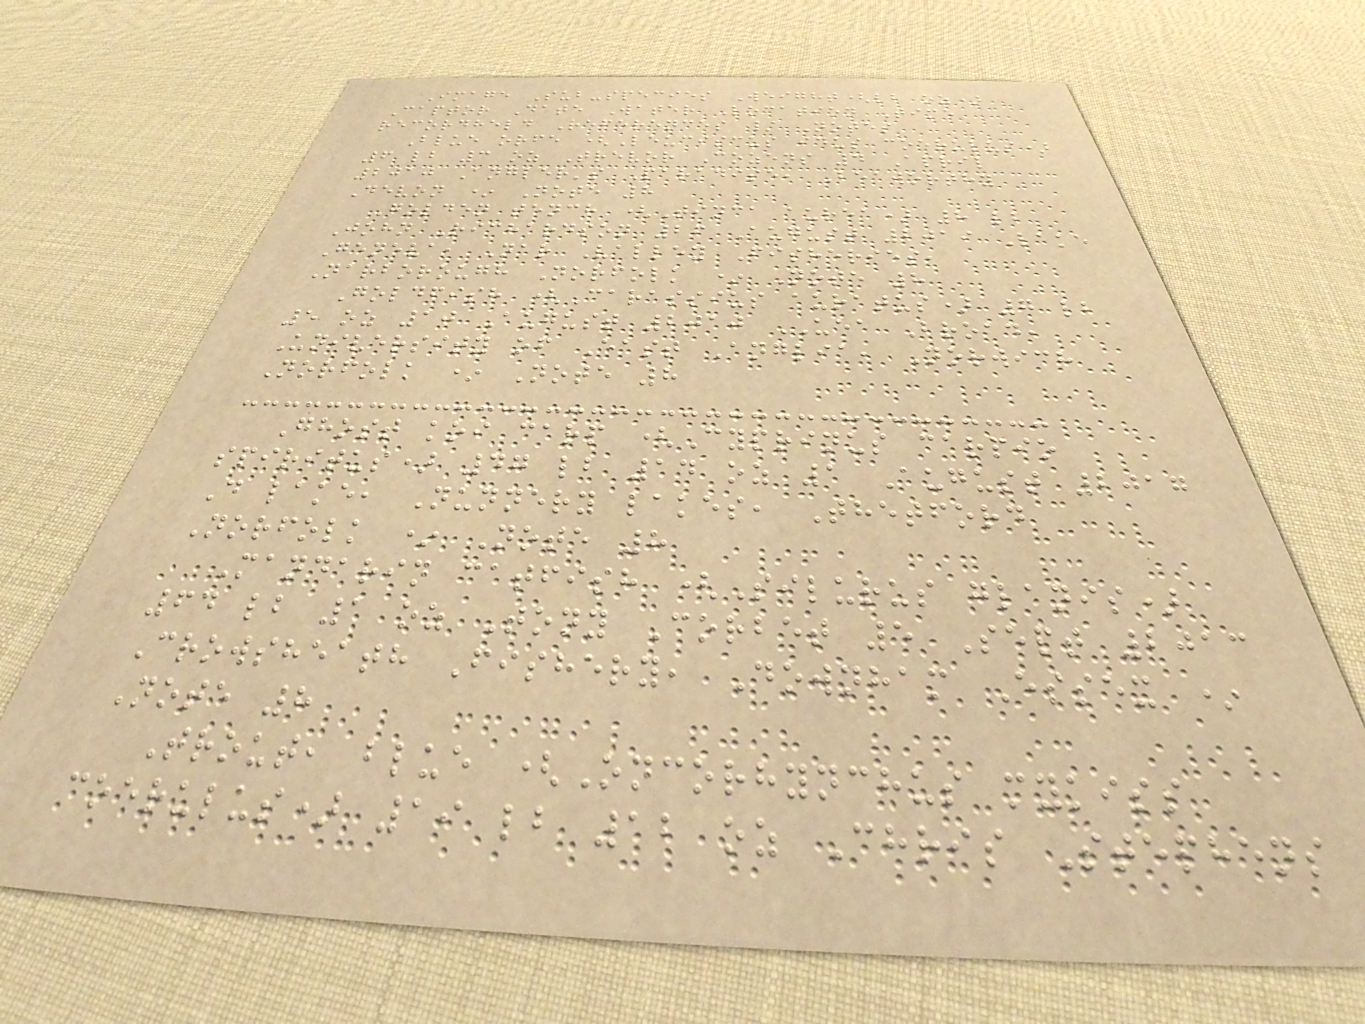Image Sub-species Weight(lb oz)
Captor Date Water Location Time
recordheld References / Notes
Blue orfe (Leuciscus idus coerulus)
6 lb 3 oz Trevor Cozens 4 April
2010 Angler's Paradise, Beaworthy
Devon * Note 8
Golden tench (Tinca aurea) 8 lb
John Richardson 26 August 2019 Lake
Geneva, Nar Valley Fisheries,
Narborough Norfolk * Note 8
Goldfish (Carassius auratus) 7 lb
5 oz 10 August 2010 UEA Broad,
University of East Anglia, Norwich
Norfolk * Note 8
Ghost koi carp (Cyprinus carpio
spiritus) 47 lb 14 oz 1 August 2017
D lake, Nunnery lakes, Thetford
Norfolk * Note 8
Mandarin catfish (Silurus glanis)
64 lb 1 oz Tony Corbet 5 Sept 2013
Crowsheath Fishery, Downham Essex *
Note 8
Trout, blue (Oncorhynchus mykiss
coerulus) 19 lb 12 oz Chris Stephens
